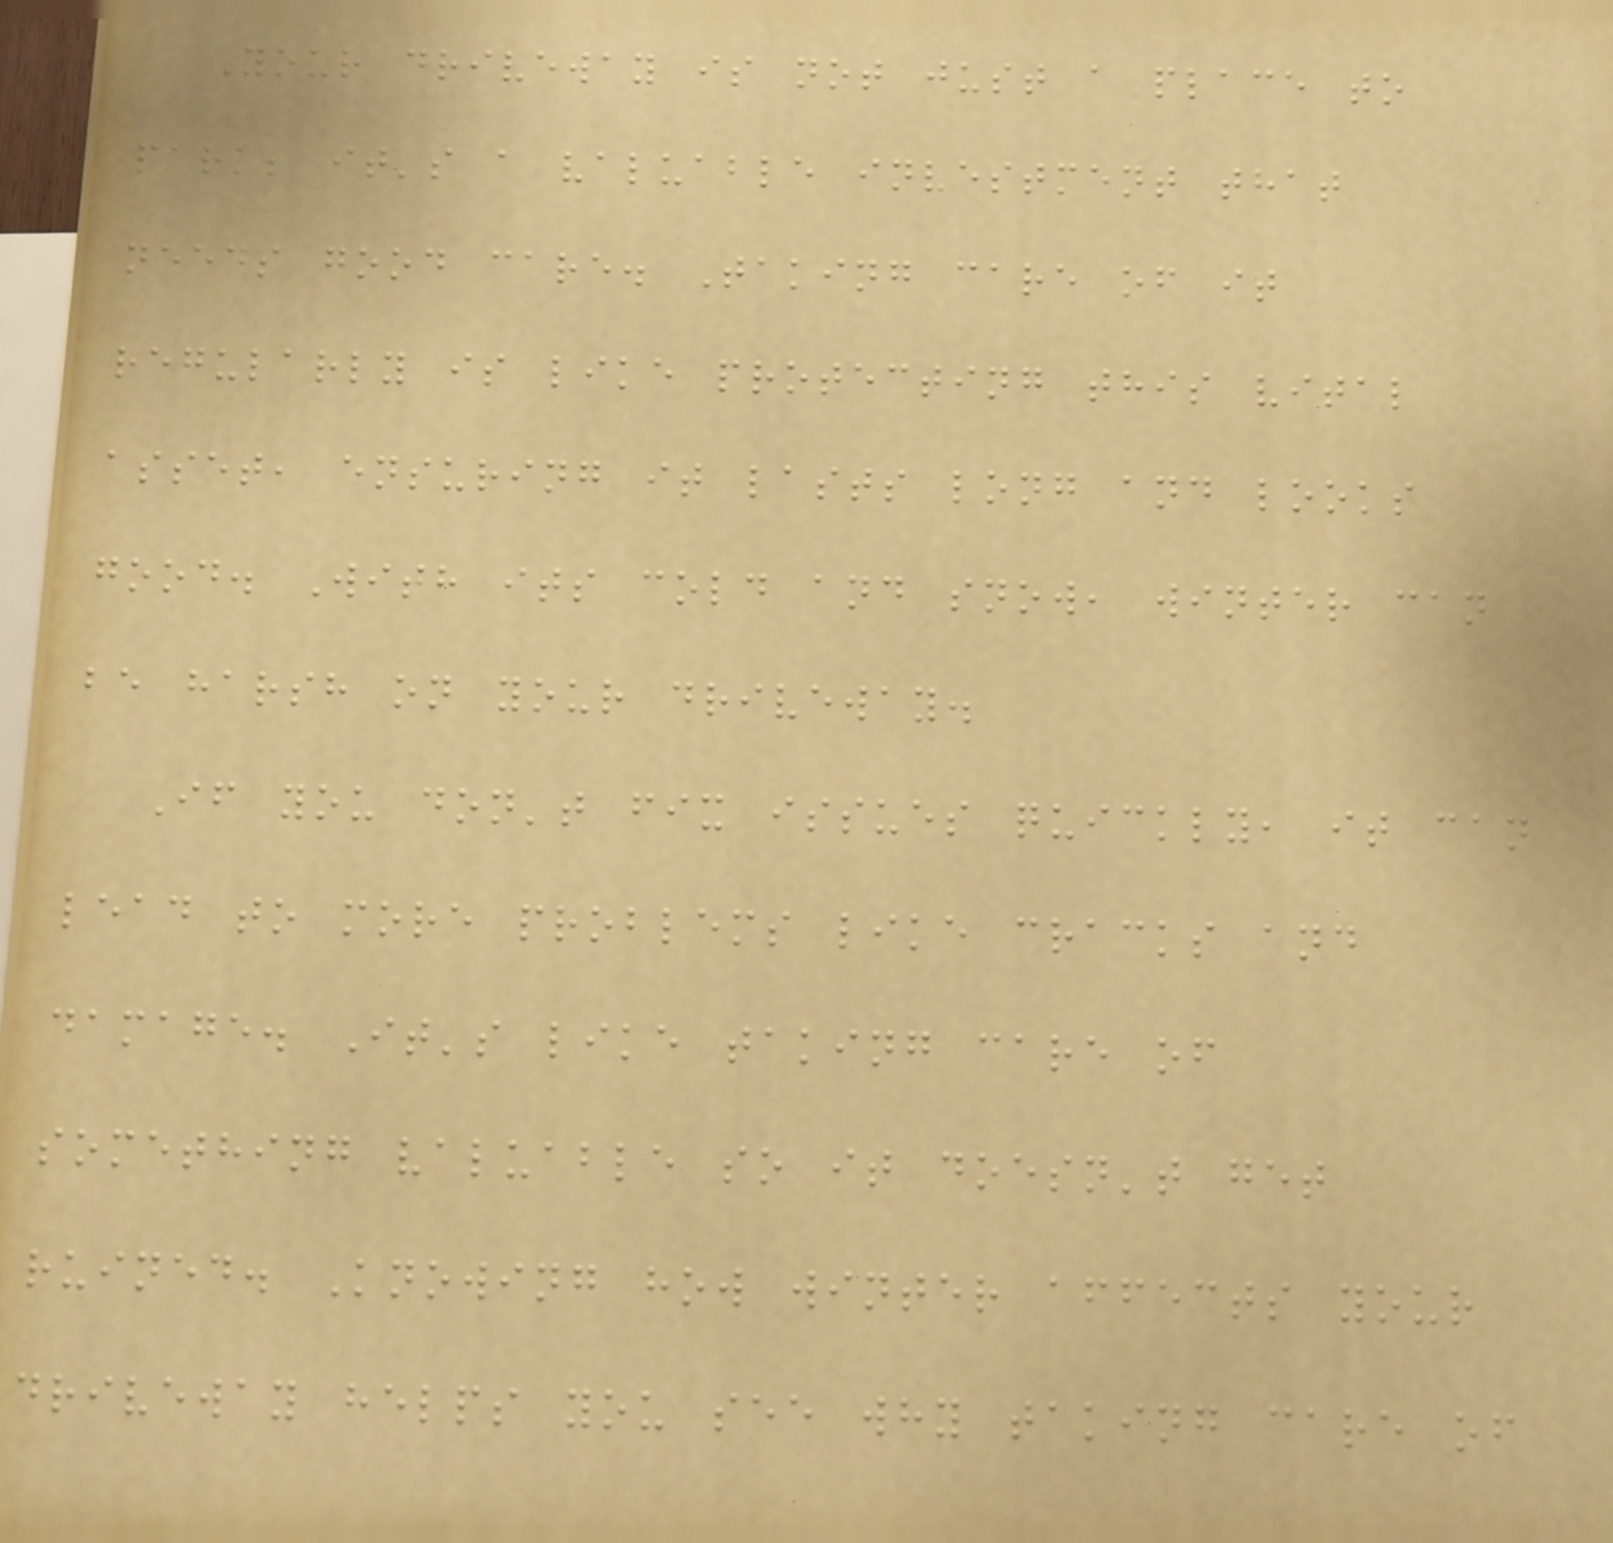Your driveway is not just a place to
park; it's a valuable investment that
needs good care. Taking care of it
regularly is like protecting this vital
asset, ensuring it lasts long and looks
good. With its cold and snow, winter can
be harsh on your driveway.
If you don't fix issues quickly, it can
lead to more problems like cracks and
damage. It's like taking care of
something valuable so it doesn't get
ruined. Knowing how winter affects your
driveway helps you see why taking care of
